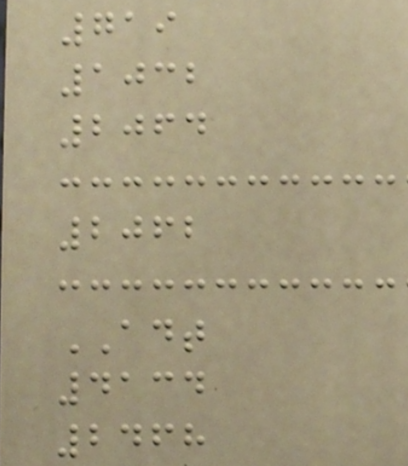719
1032
2064
2062
ADT
4134
2468
